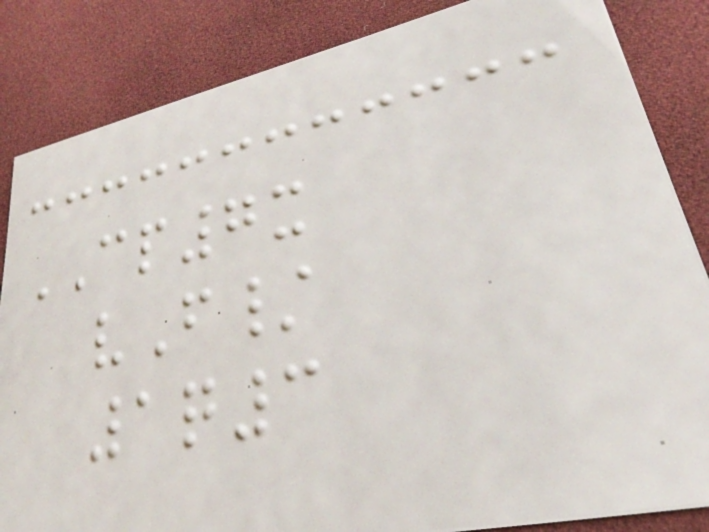CP7x
vF/
1q3
